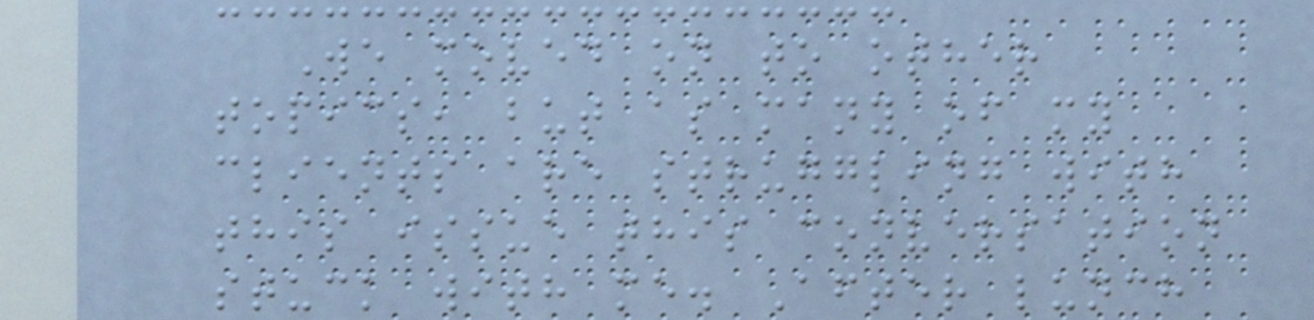We moved on to other
topics, but as many of my
clients are struggling with
this issue this conversation
stuck with me. After lunch
